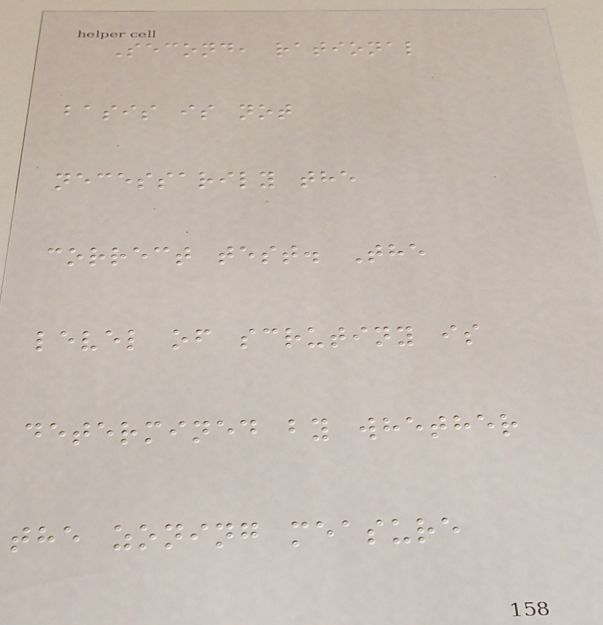Second, rational
basis is not
necessarily the
correct test. The
level of scrutiny is
determined by whether
the zoning measure
